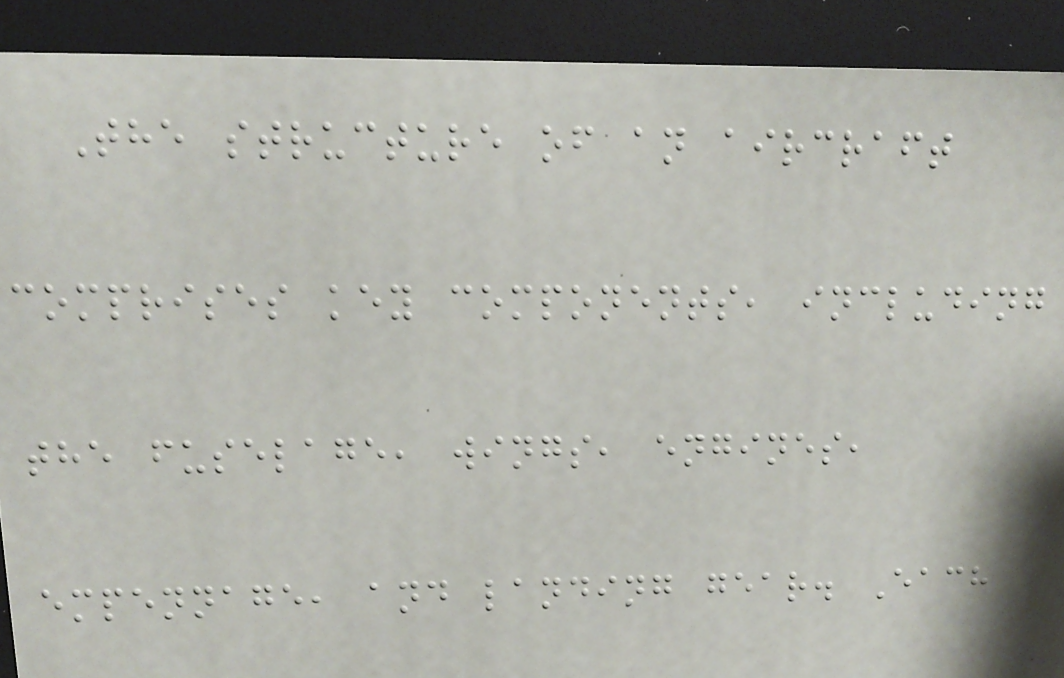The structure of an aircraft
comprises key components, including
the fuselage, wings, engines,
empennage, and landing gear. Each
